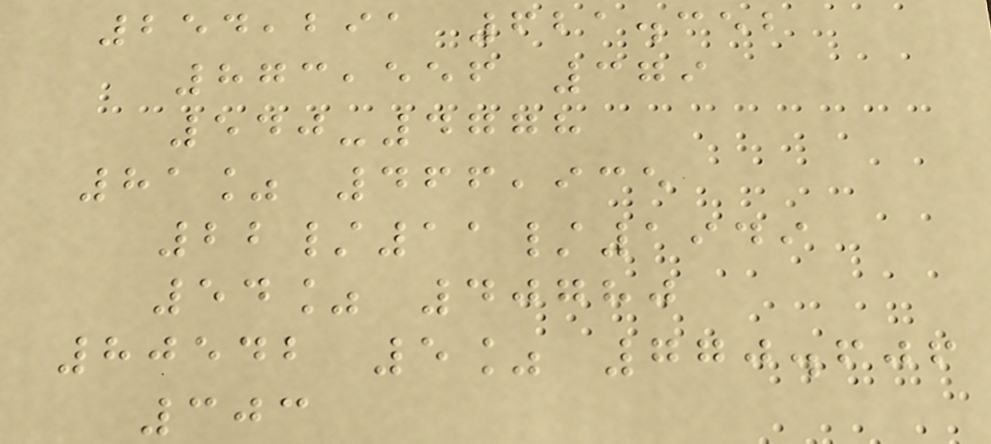254,291 621.352
873,556 379
540-4778
81% 466,935
22/11/1949
54% 40780
80542 5% 770.606
303
